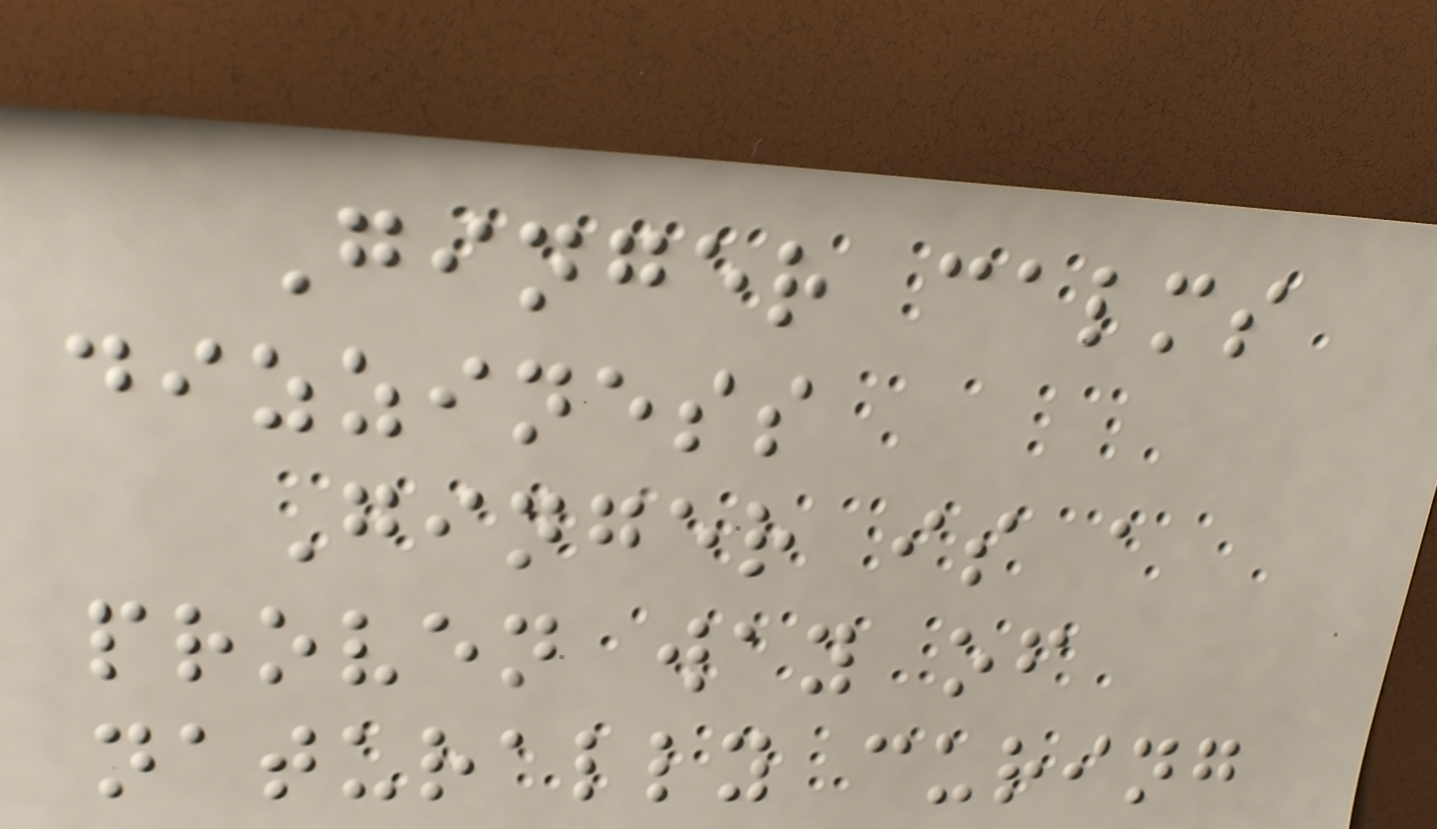Ginger calms
dizziness
Ginger is a
proven way of
naturally curing
